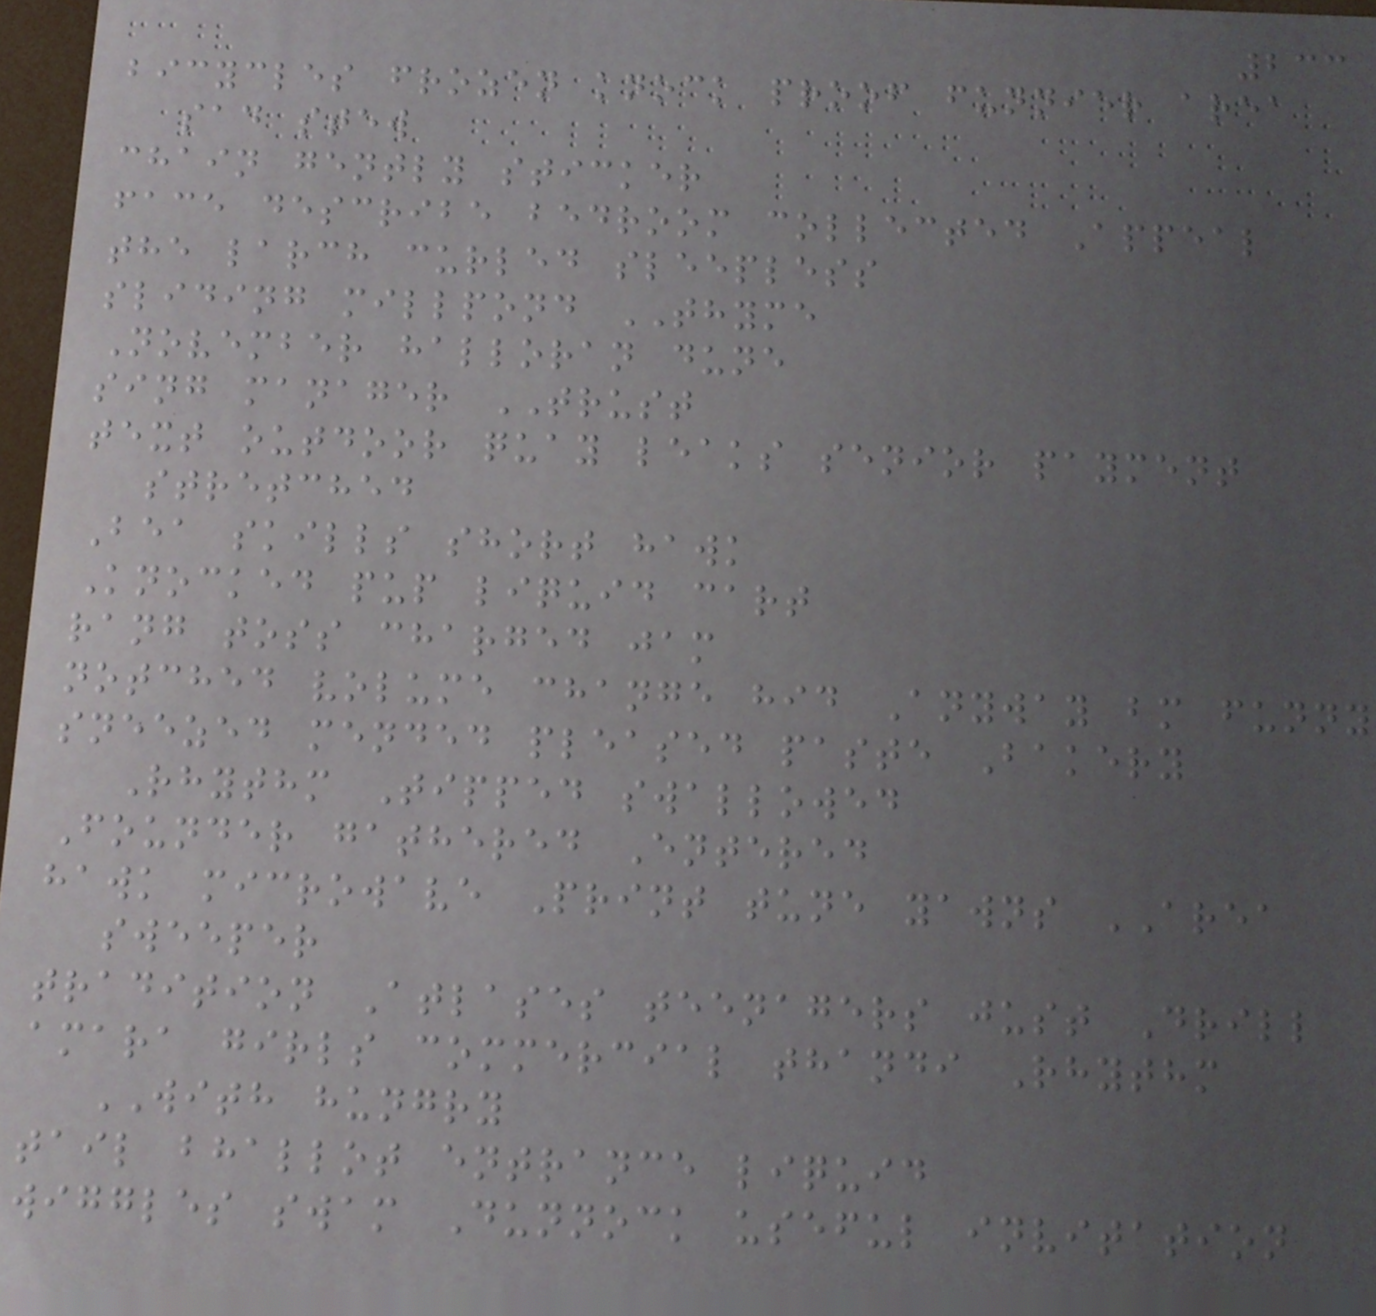233
bicycles frozen knock proof funnier area
sad stew
chain gently sticker
face describe bedroom collected Appeal
the larch curled sleepless
sliding millpond THYME
November halloran dune
sing manager TRUST
text outdoor quay leaks senior payment
stretched
Bea skills short hawk
Knocked pup liquid cart
rang toss charged jam
notched volume change hid Anyway bm funny
sneezed mended pleased paste Bakery
Rhythm Tipped swallowed
Founder gathered Entered
hawk microwave Print tune yawns AREA
sweeper
tradition Atlases teenagers just Drill
amara girls commercial thandi Rhythm
WITH hungry
tail bhallot entrance liquid
wiggles swam Dunnock useful invitation
